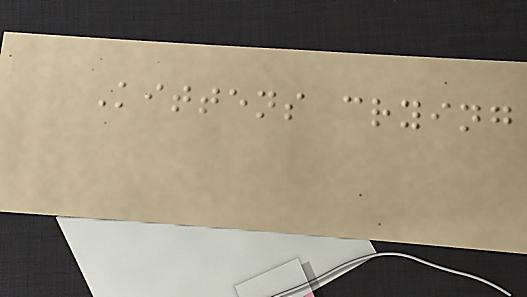Kittens crying
